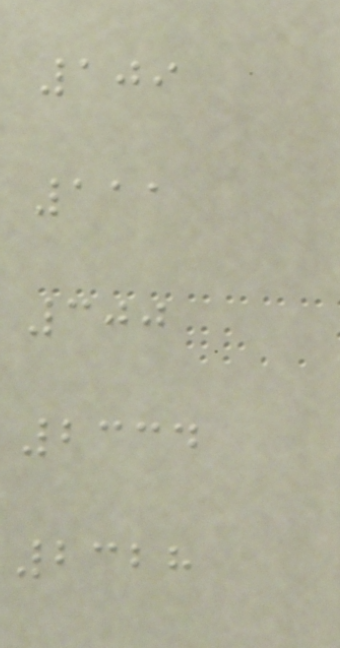109
111
300
2334
2328
